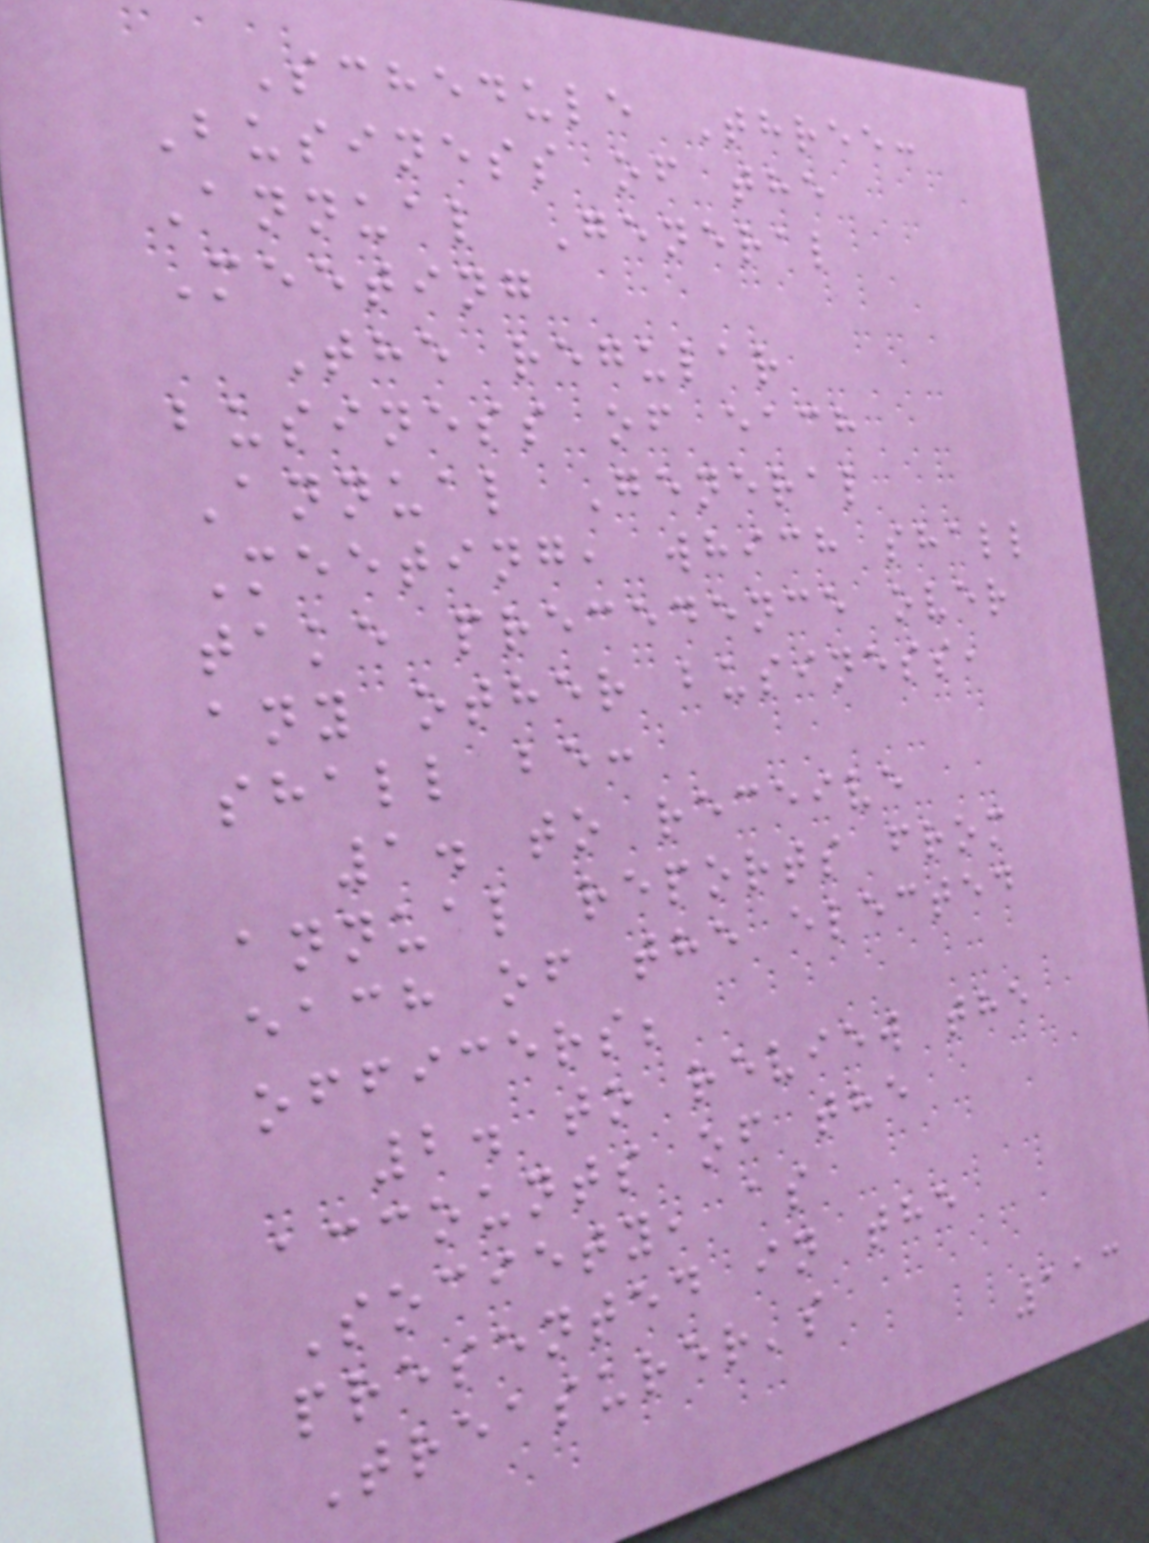Schedule Three:
Business of the
Annual General
Meeting
The regular
business of each
Annual General
Meeting, which shall
take precedence over
any other business,
shall be:
1. to receive
annual reports from
each of the elected
officers;
2. to review the
accounts of the
Society, as
presented in the
Treasurer's
113
